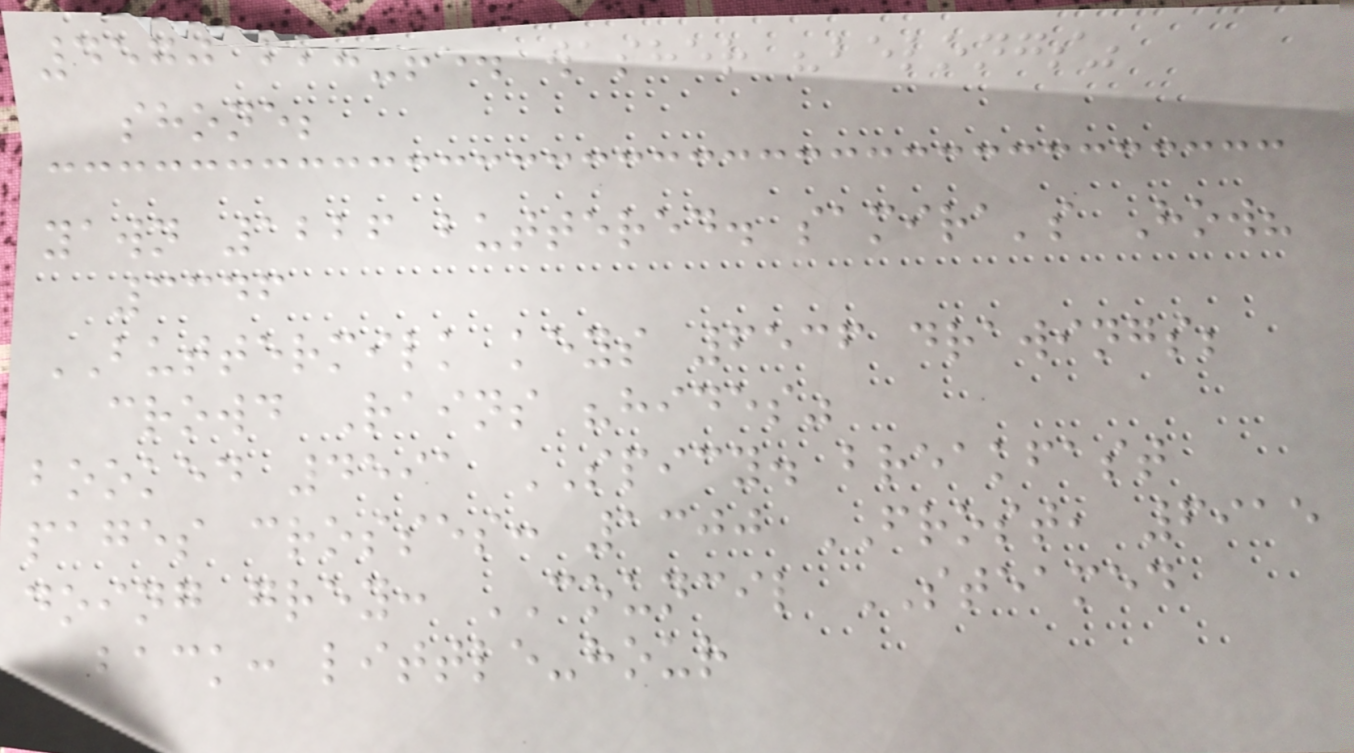4570 figure. washer "belongs"
shone;
yawn 1226 buttered. samira's How?
3346
BUTTERMILK keys 6536 drawings;
crowd Rains "hides"
booked 4591 SPICY. breakfast
pages crosses: 1300 FROST, 6915
doing grey: COUNCIL STEAMED
back: little-hour
